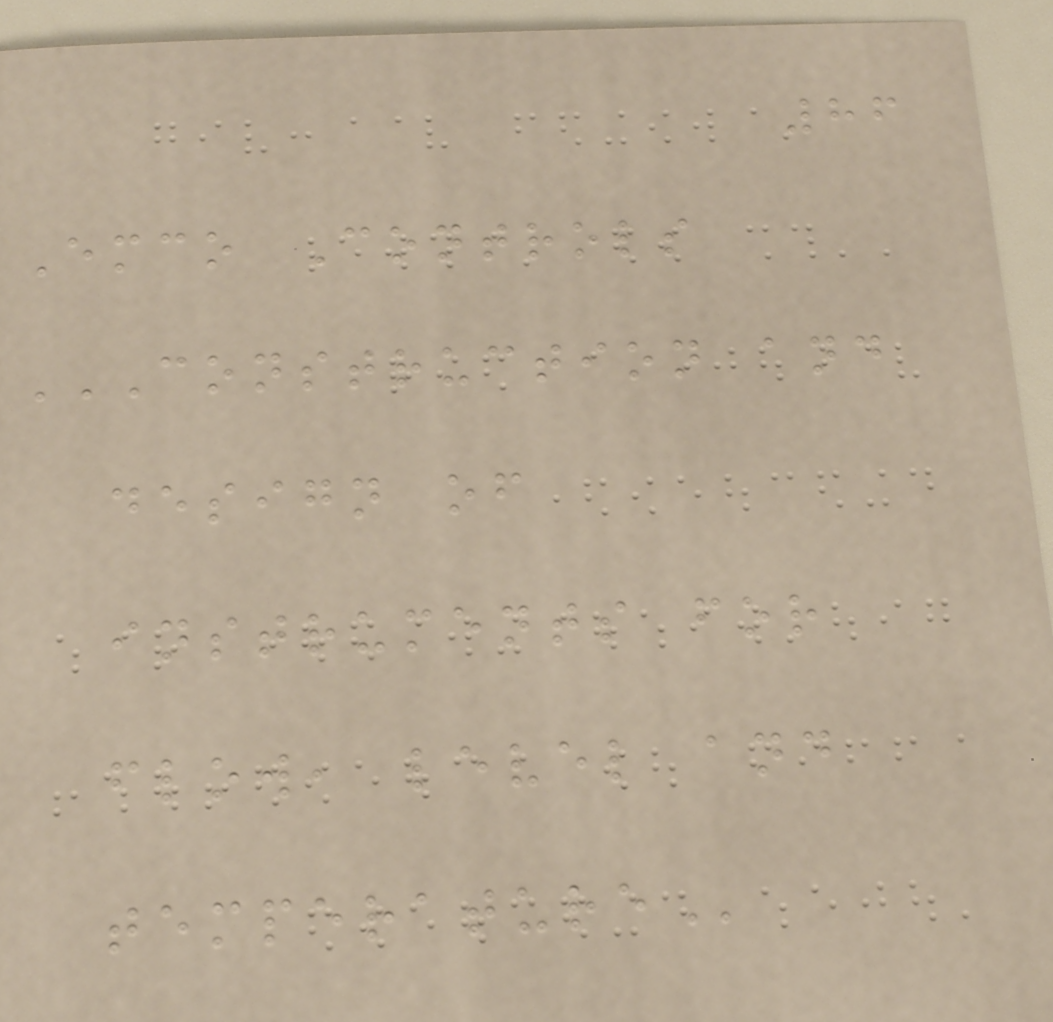86
Emco Controls
CONSTRUCTION AND
DESIGN OF
INSTRUMENTS FOR
FLOW, LEVEL AND
TEMPERATURE
